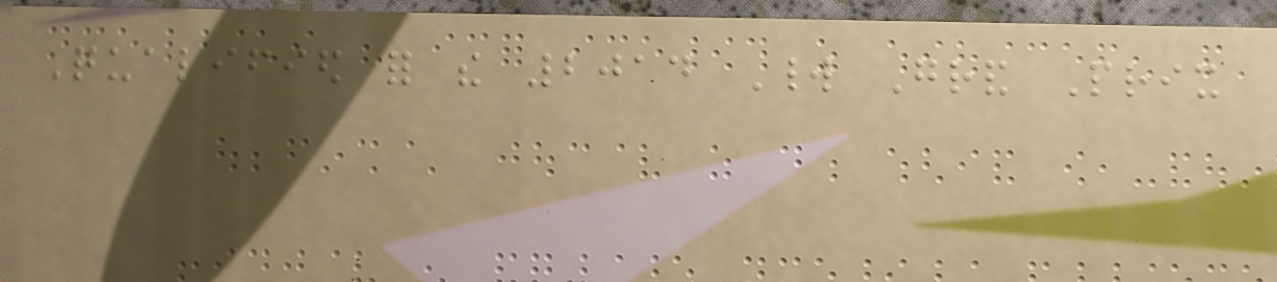Qualified for the 2014 World Grand Prix
